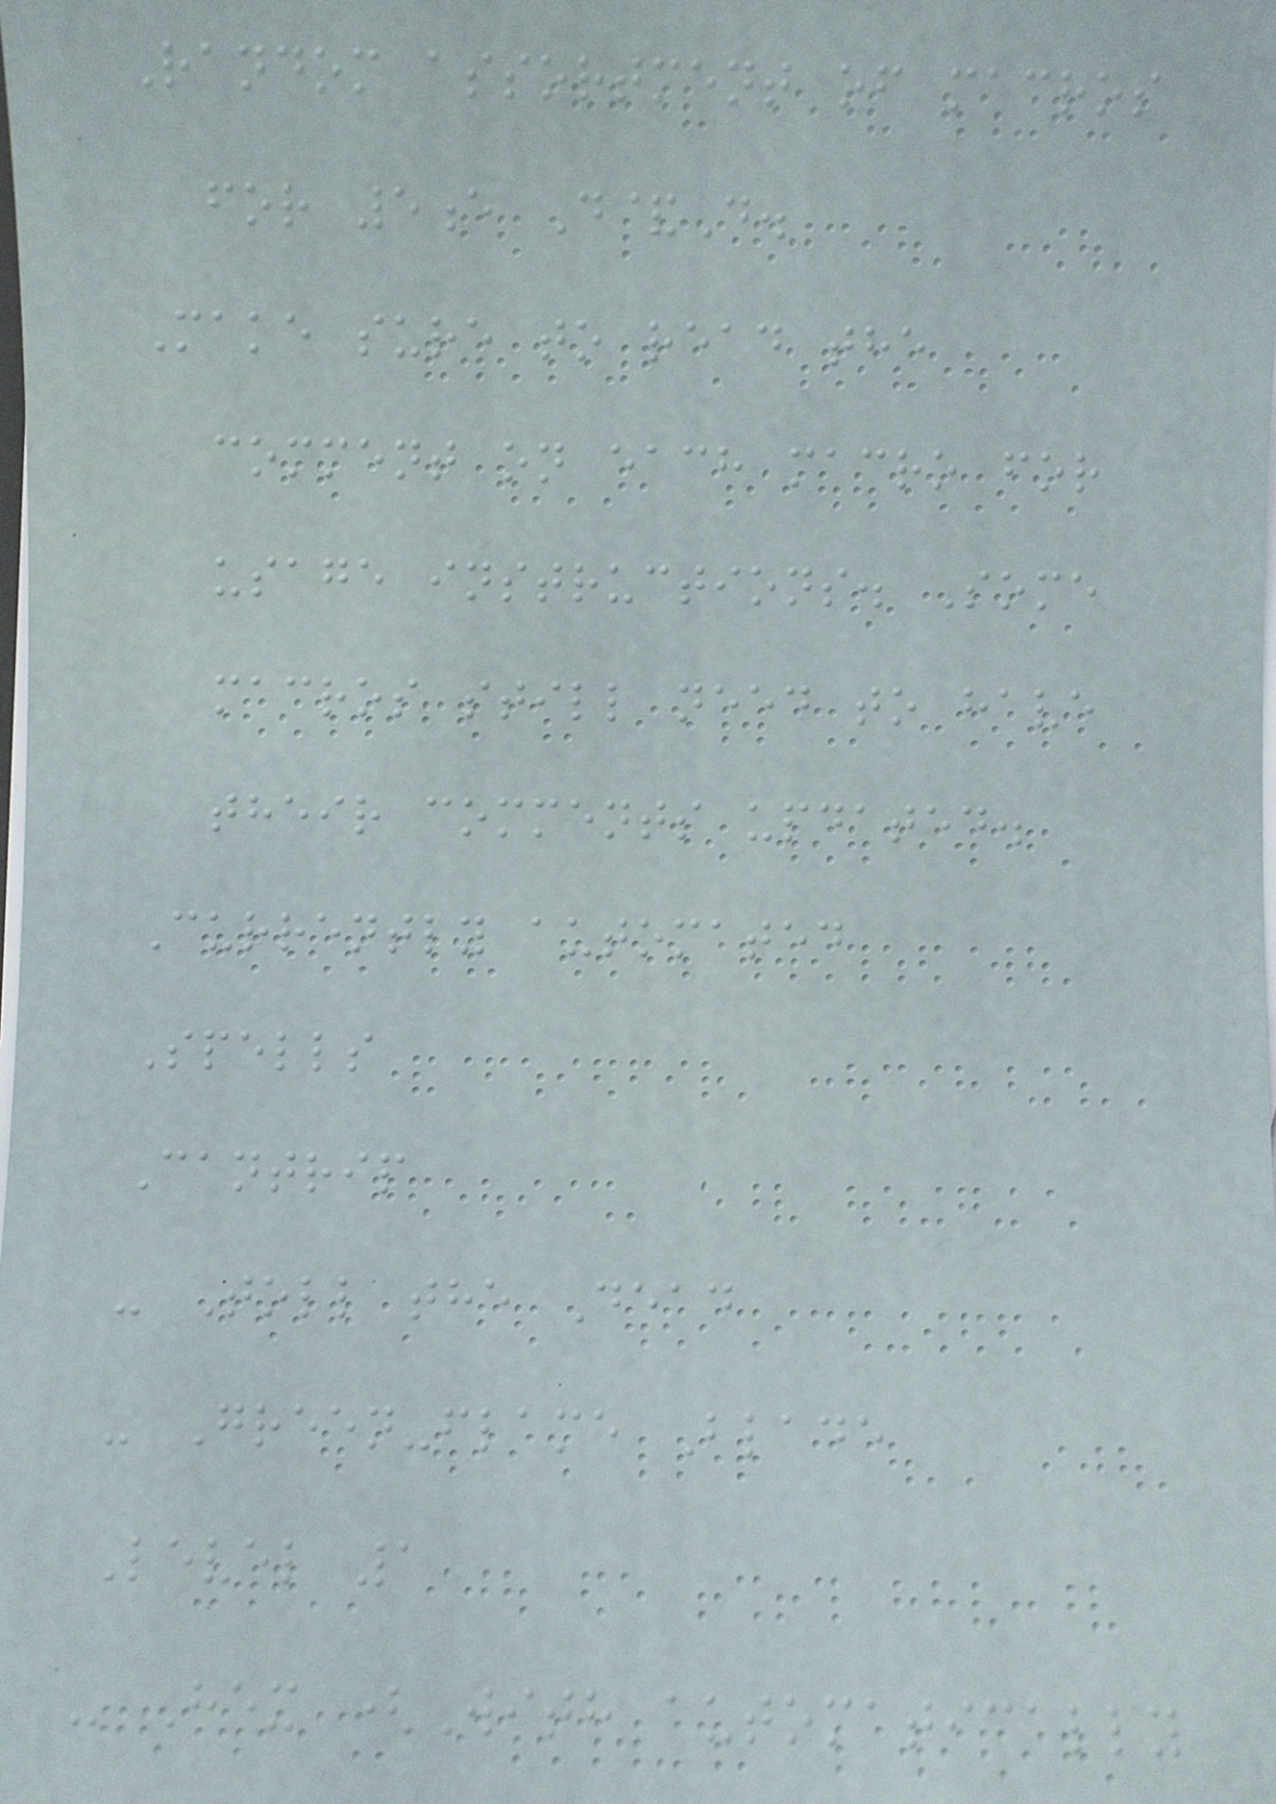Random assortment of macros
for 5e D&D.
Make sure to read the
comment on each macro for
usage instructions. Some
macros still need to have
their comments updated.
Currently automated
Spells
Cantrip
- Toll the Dead
- Green-flame Blade
Level 1
- Hex (With automatically
